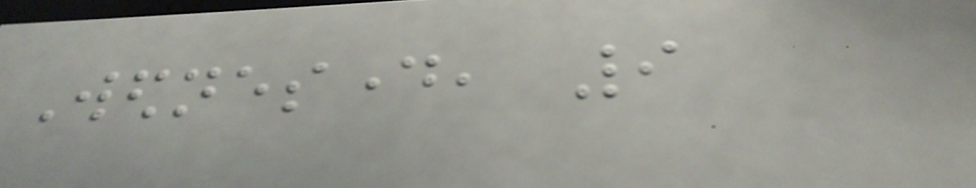Wednesday, 9
